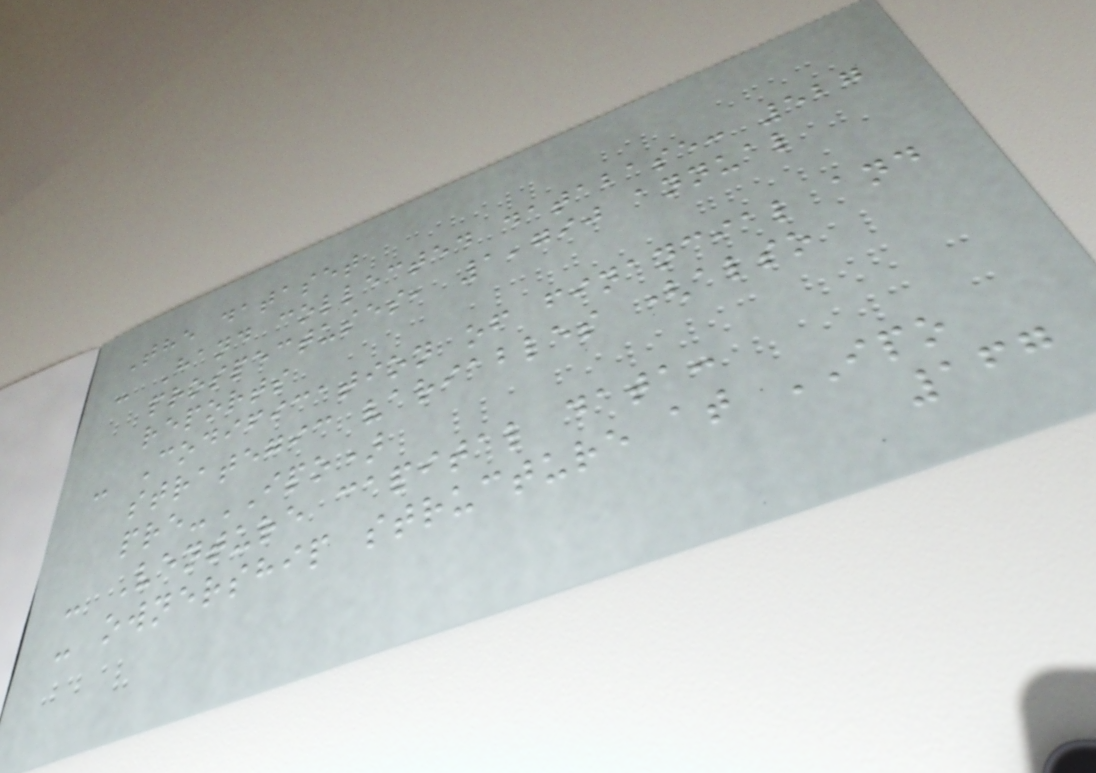The dataset
- Hand collected database: 527
prospectuses, 1,790 annual
reports
- Codification of financial and
strategic variables (also
pre-IPO)
- Venture capital data:
- ownership structure at IPO
167
